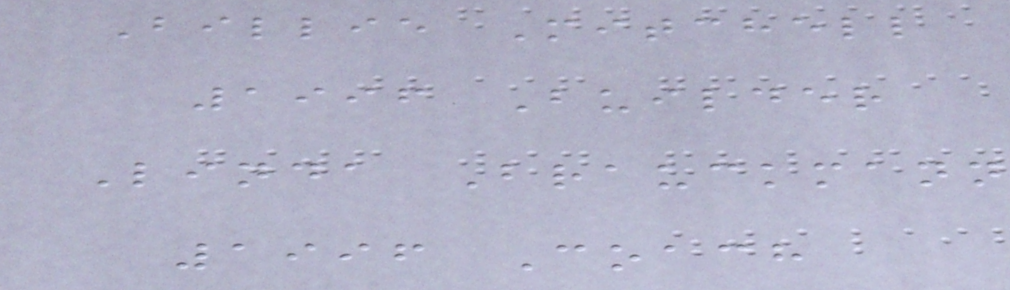Billie Mitchell
1996 Builder
Linda Brauckmann
1996 Coach
